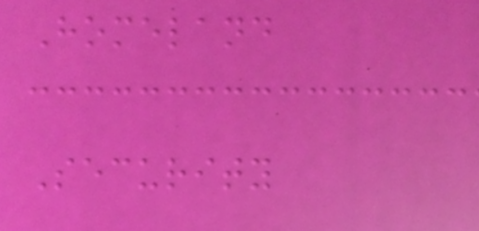Homeland
Security
